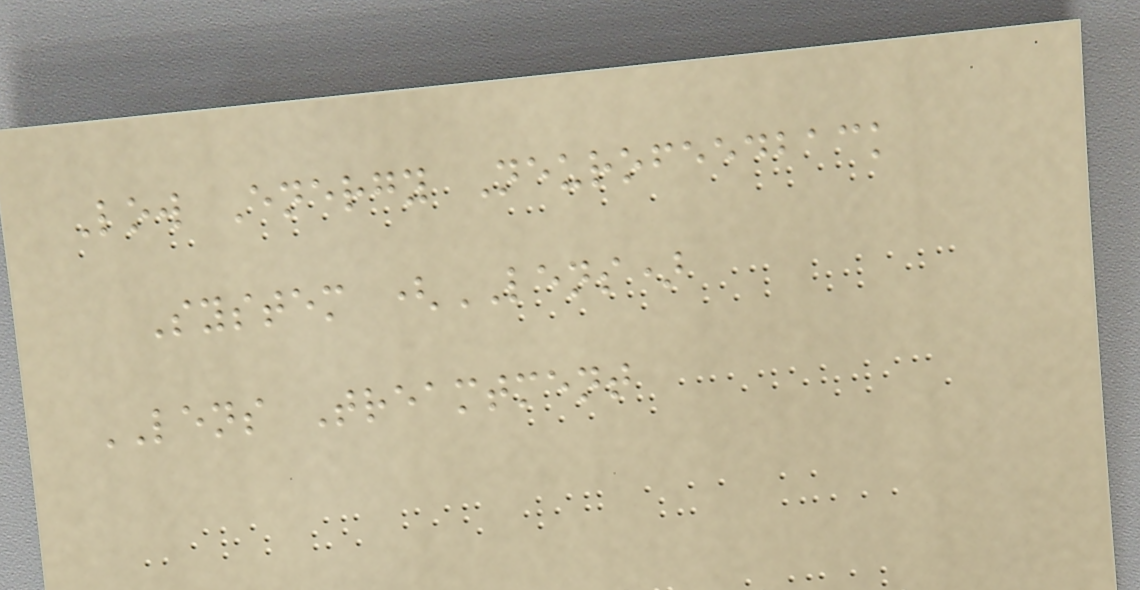Low Energy Neurofeedback
System (LENS)
LENS Treamtment
